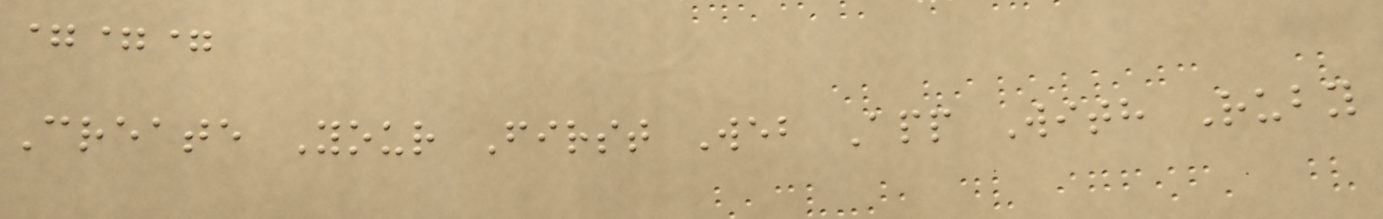===
Create Your First Web App With Ruby
